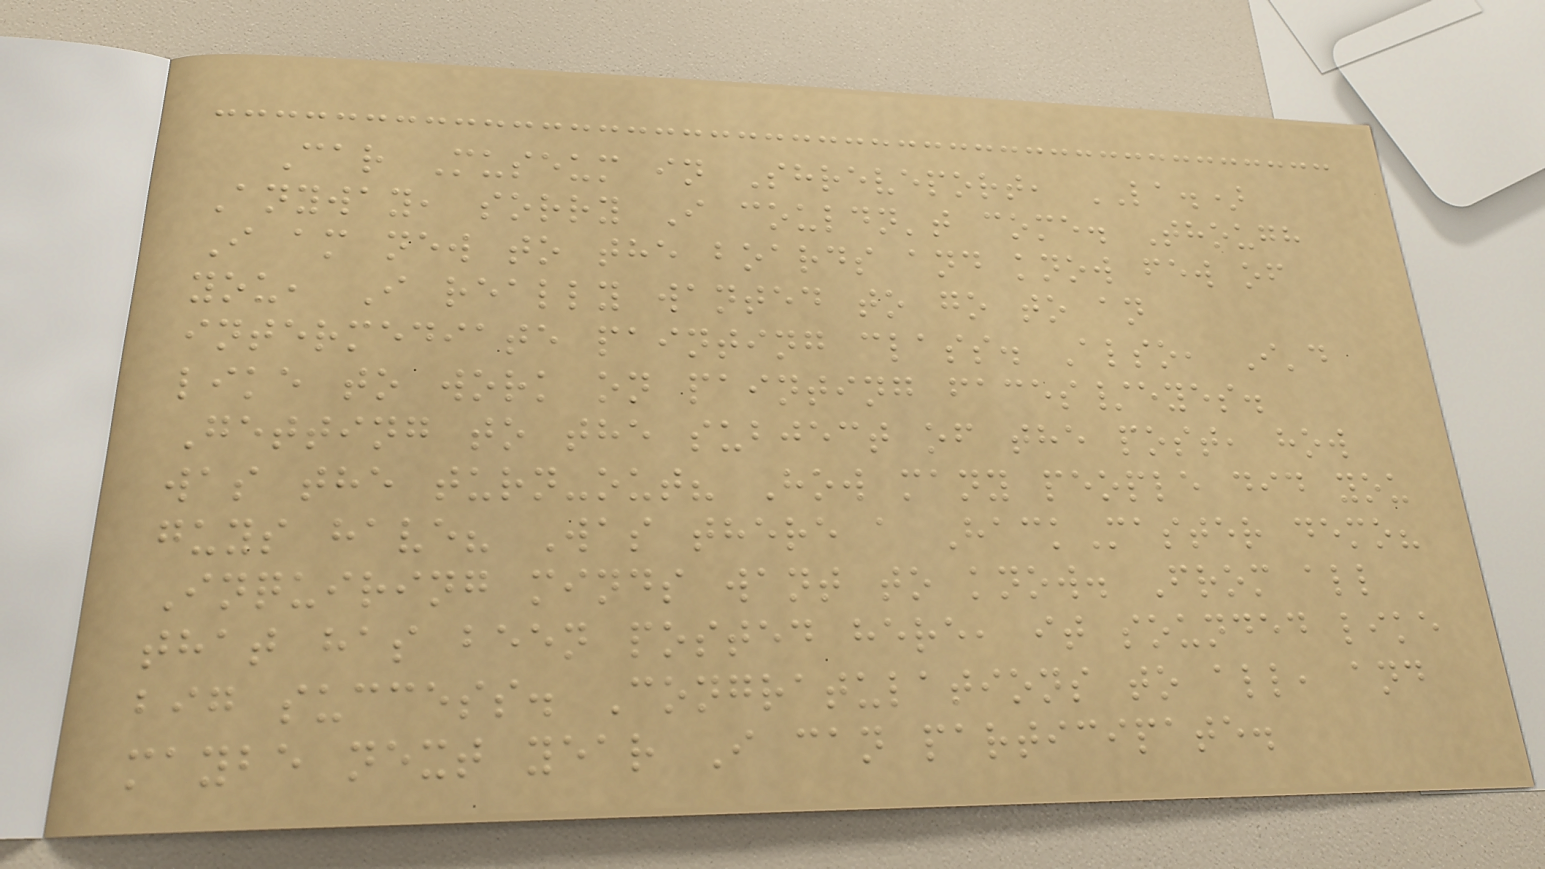Car Museum in Shreveport, LA.)
Anyway, sorry I couldn't come. Though
I am new to the boards and know few of
you, I really wanted to go to an
intermediate painting class. Also, I'd
like to work on painting faces/eyes.
Getting to the subject of the post, how
was the turn-out? How many people did you
guys have? Was there a HackMaster demo?
Inquiring minds want to know. From all
that has been posted here, it sounded like
big success. Congratulations to all, and
maybe next year I can participate.
